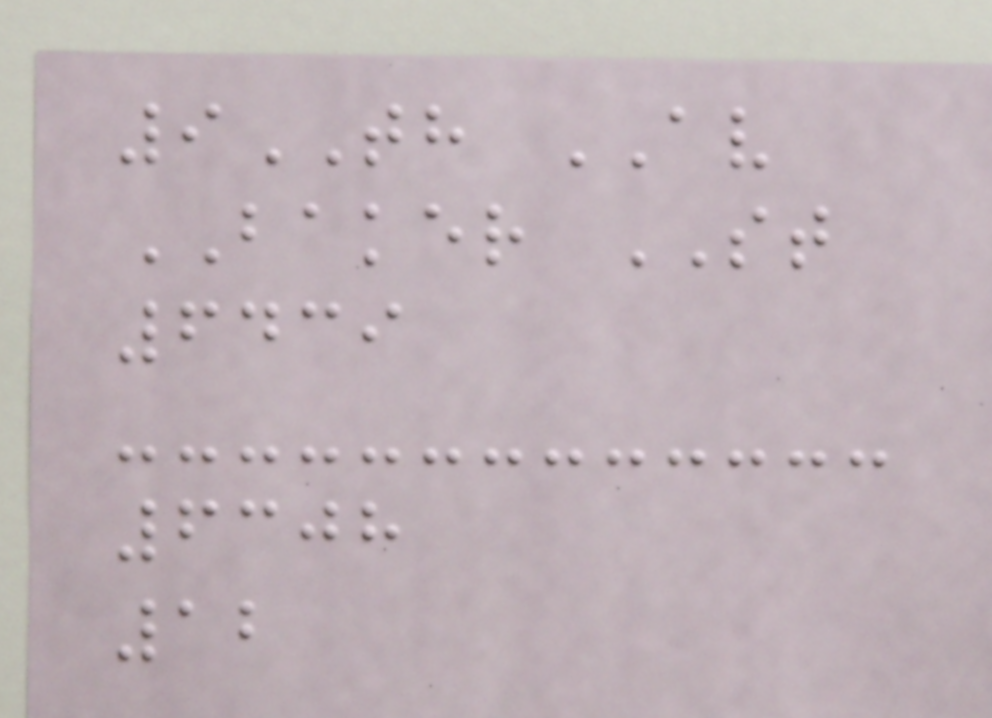9TH AV
BAKER ST
6439
6308
12
